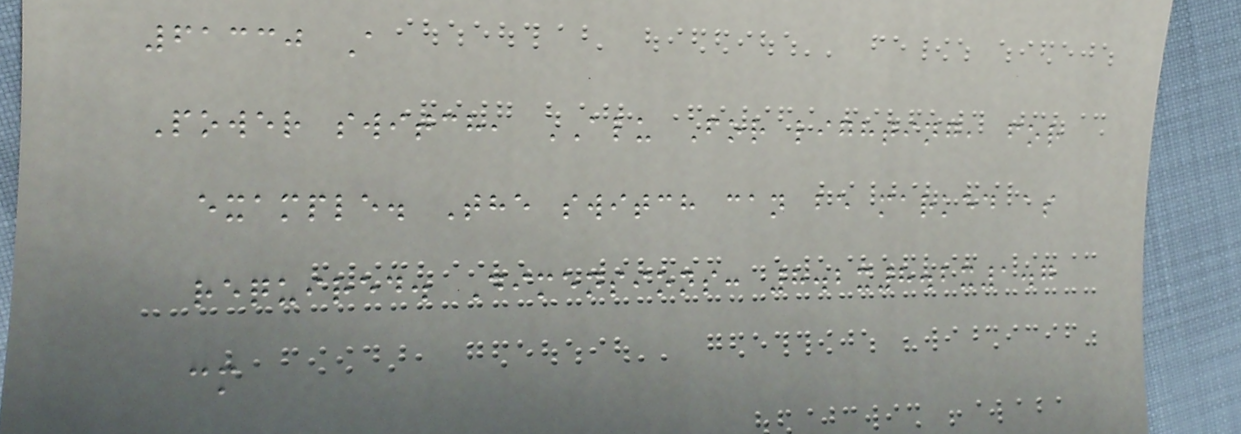61330 A
Power switch, ALU For lighting, for
example. The switch can be marked as
required. Dimensions: 8.2x8.2x1.7
cm
